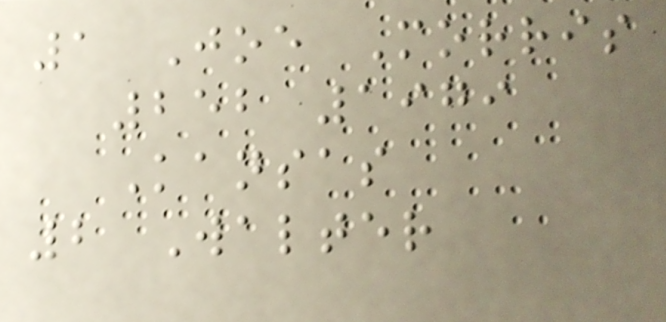1 Joe Morris
252 1979
Kansas
2 Walter
